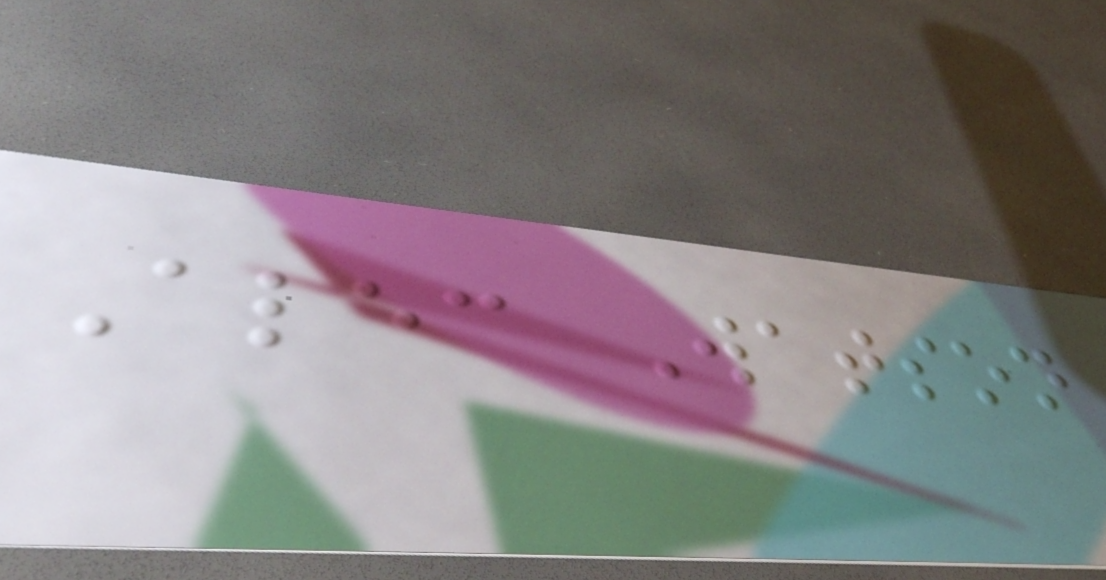Alec Watson
